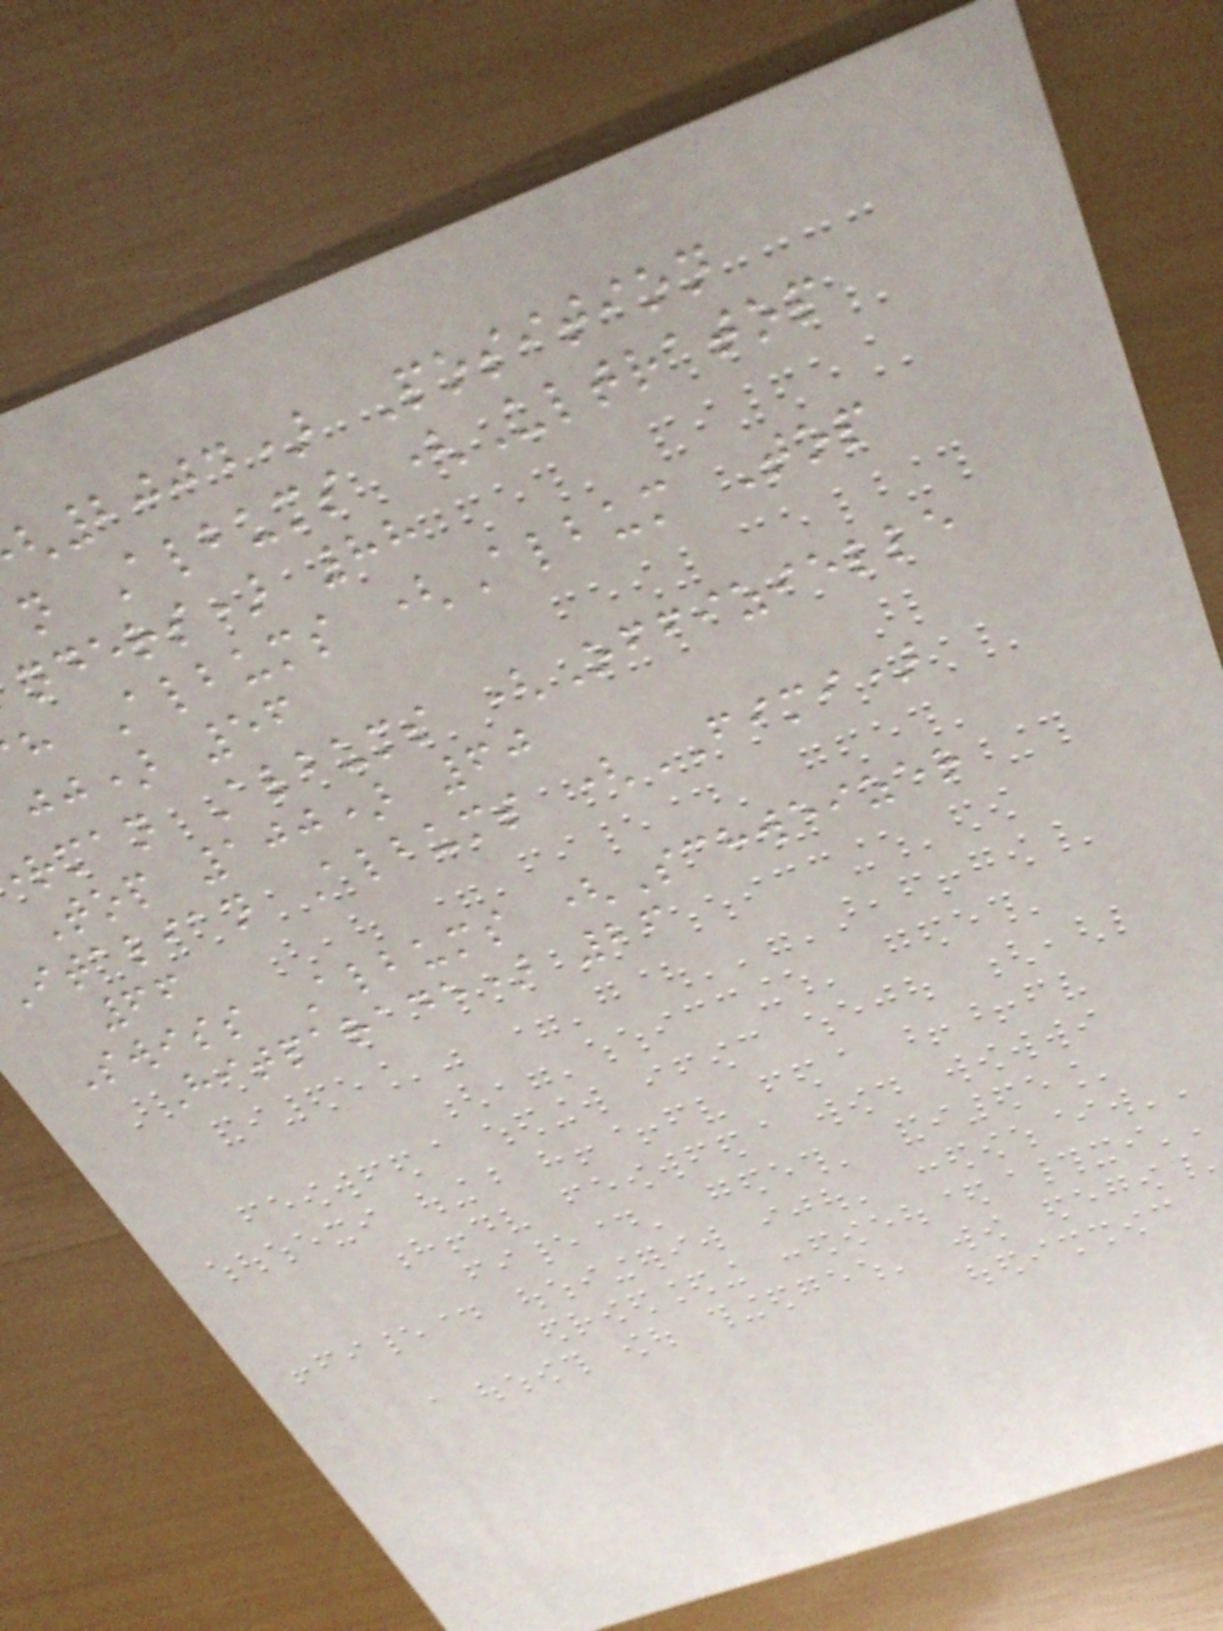2004) Position
n Albums (Ultratop
nders) 88
h Albums (Album Top
jj) 56
rman Albums (Offizielle
Top 100) 60
italian Albums (FIMI)
66
Swiss Albums (Schweizer
Hitparade) 26
